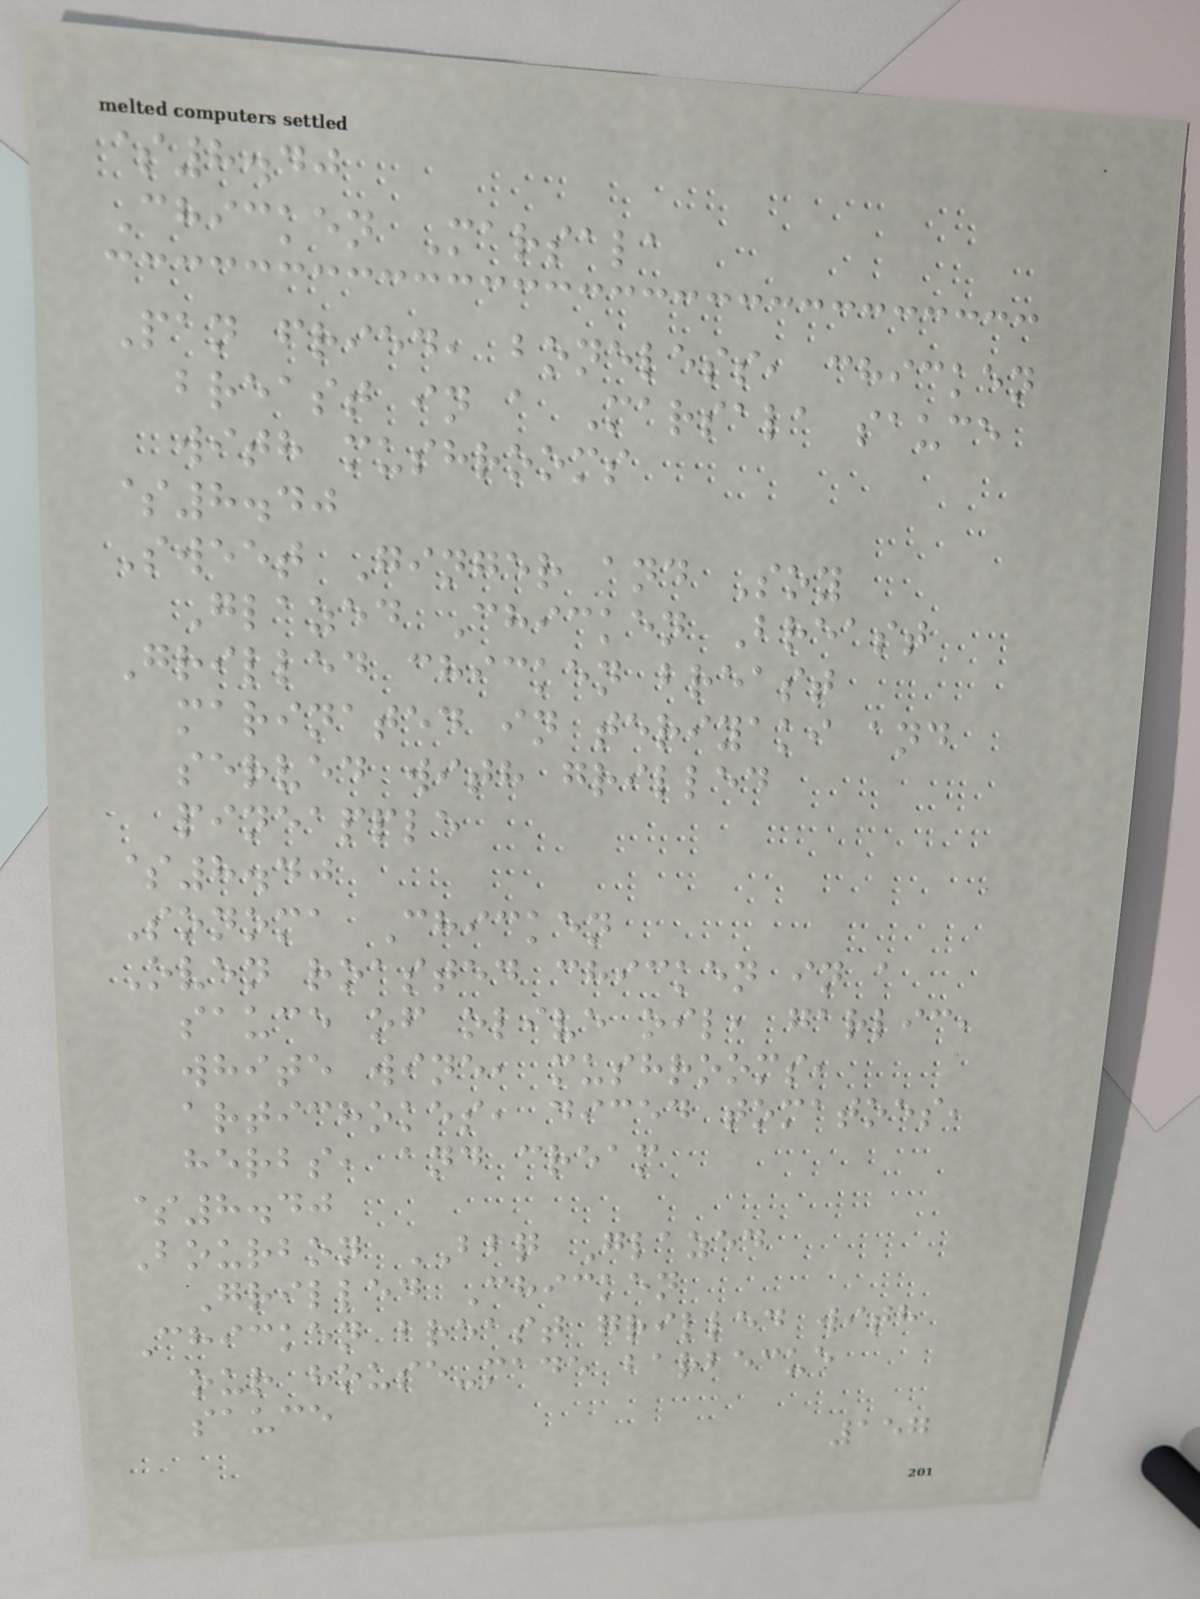$8.40
Chicken Marsala
Pan fried, boneless, chicken
breast in a Marsala sauce
with mushrooms
$8.40
Sweet Ginger and Soy
Glazed Chicken Breast
Grilled chicken breast
marinated in teriyaki and
served with grilled
pineapple
$8.40
Sonoma Chicken
Oven roasted chicken in a
sauce of olive oil, garlic,
white wine, mushrooms,
artichokes, diced tomatoes,
herbs, and cream
$8.40
Bourbon BBQ Glazed
Grilled Chicken
Chicken breast grilled with
our house-made barbecue
sauce
157
